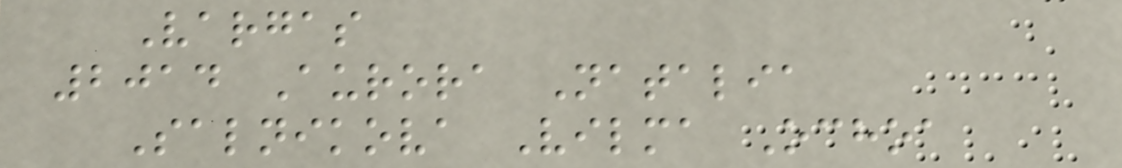Vargas
2014 Aurora Natalia
Salnikova Vilma Ochoa
